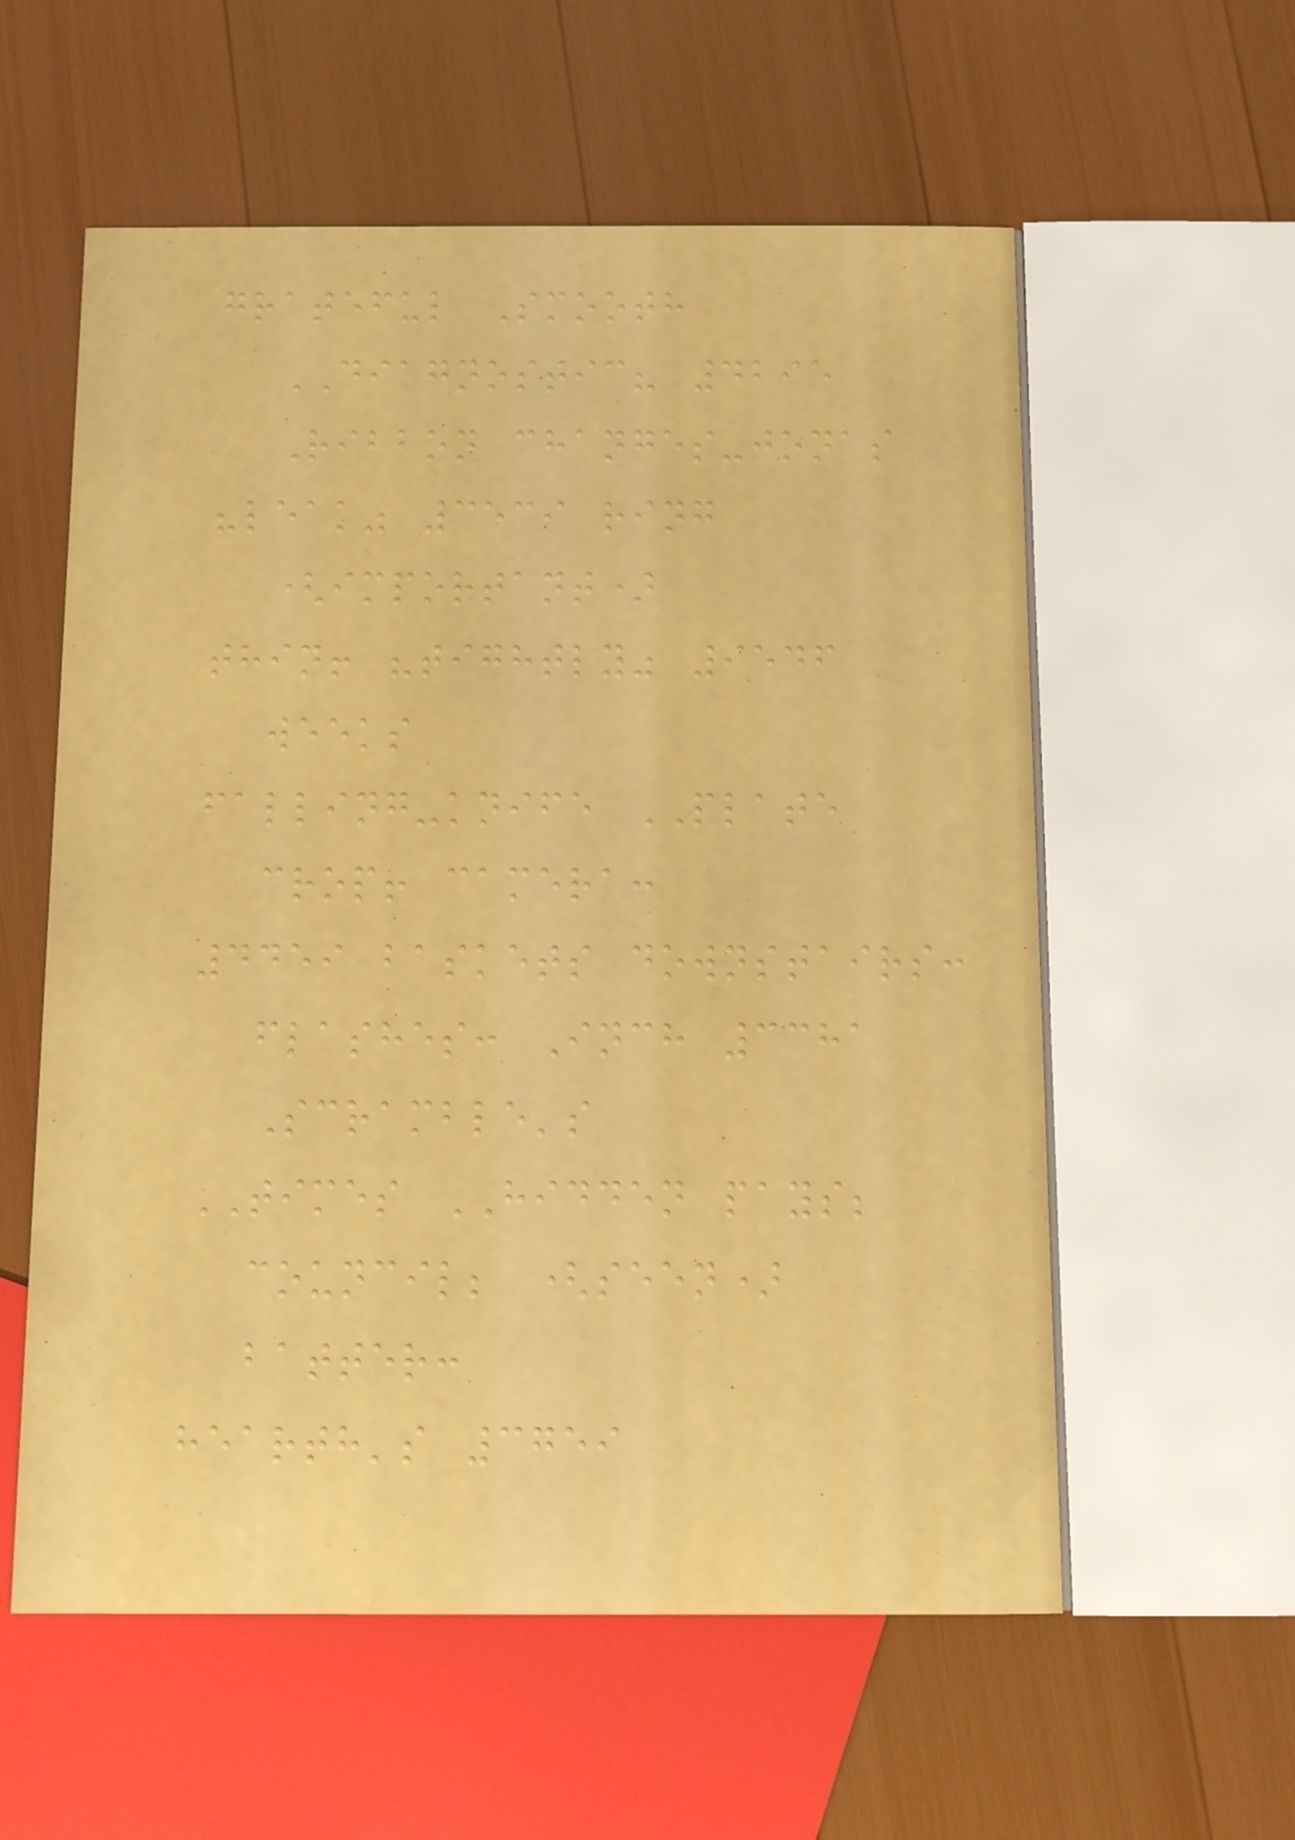grateful Smooth
DIAGNOSTIC? 4295
Ribbon changes-jonas
"leak" 3539 ring
(important)
thin! "tightly" 9546
weeks
falling-knife PLATE
crop! camera:
4459 baskets downstairs:
flashes: Inch 3381
Scramble's
TIMES HIDDEN pays;
council; (seen)
batter:
hearth's 3759
